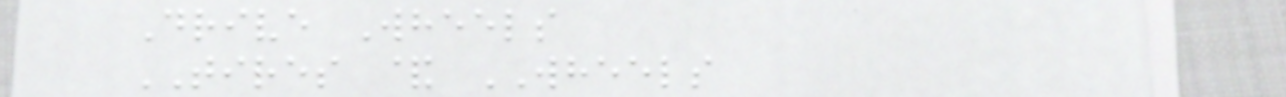Drive Wheels
TIRES & WHEELS
